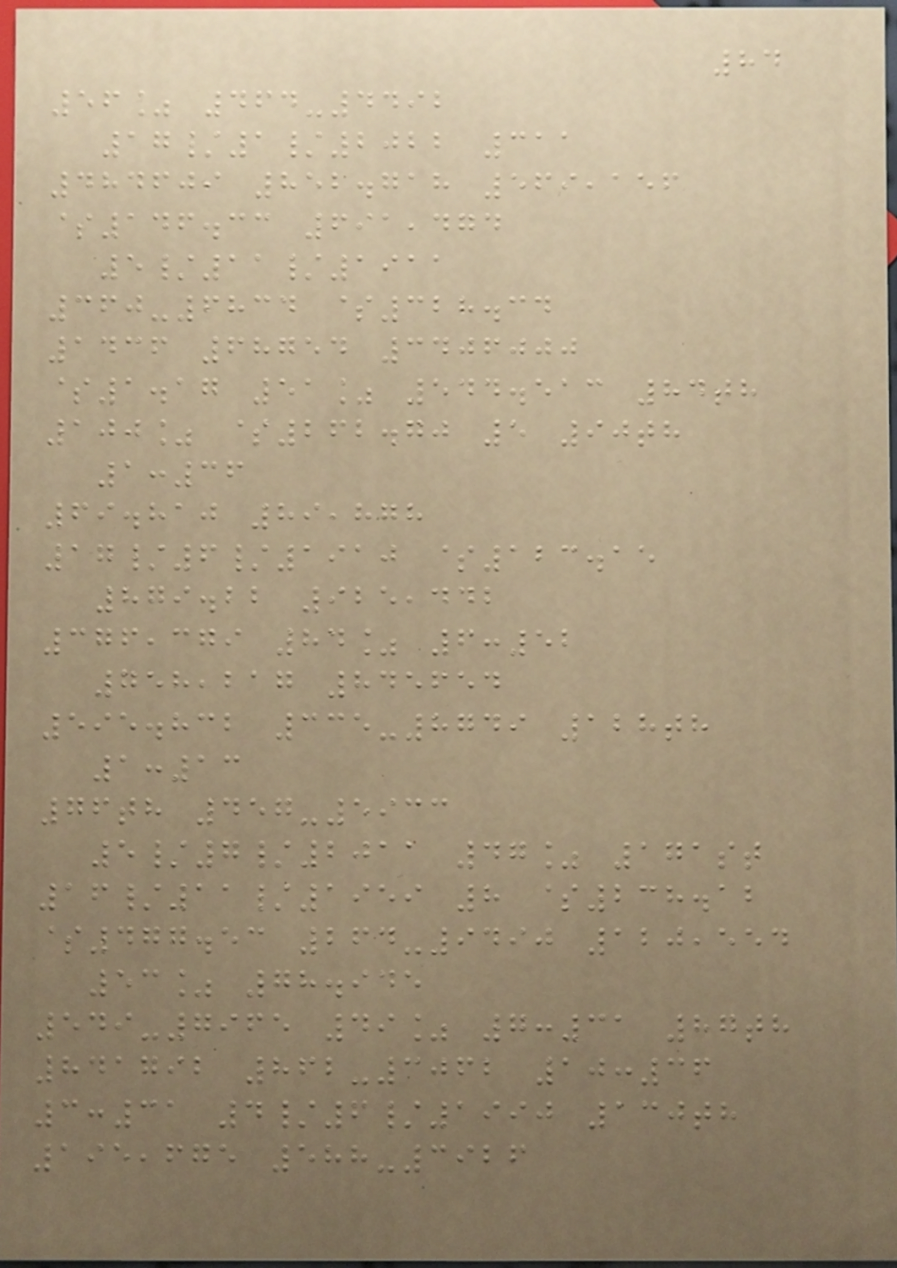84
56% 464-4492
17/1/2022 311
484609 852.718 569,156
$146.33 691,474
5/11/1911
360-6834 $328.34
1436 68754 3406000
$1.17 51% 544.513 84th
100% $262.70 5 90th
1:36
69.810 89,878
17/6/1910 $123.15
879.22 925,442
376,379 84% 6:52
758,217 845654
595.832 335-8749 128th
1:13
76th 457-5933
5/7/2011 47% 171st
16/11/1959 8 $238.12
$477.53 264-9490 120,554
53% 78.945
549-7965 49% 7:31 87th
841792 862-3062 10:36
3:31 4/6/1990 130th
195,675 588-3926
